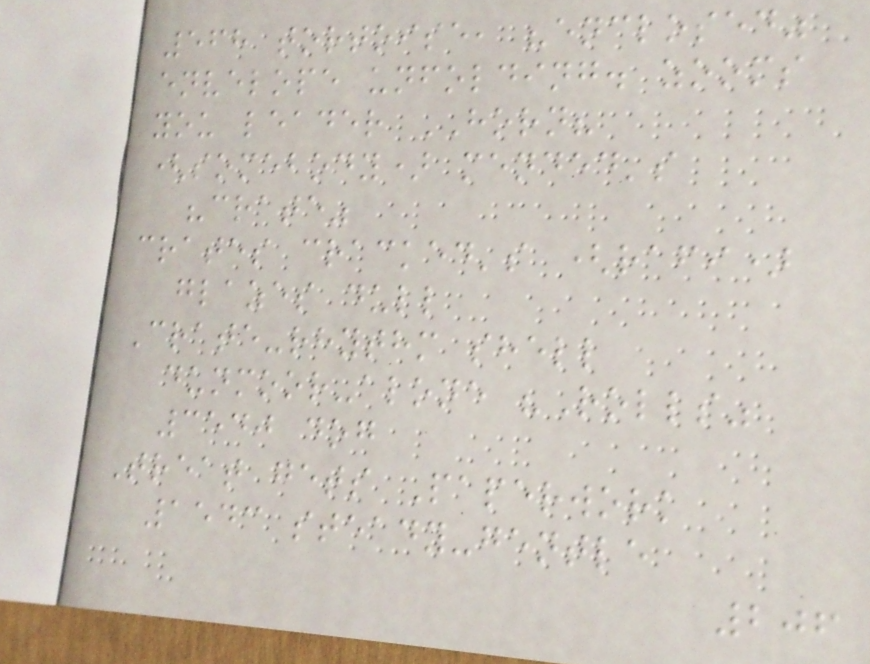568 tortoise, "enclosed"
envelope unfolding. zooms
you leader HORN?
(somebody) mended's
"crate"
crates cracked's (rafi)
glazes dull
Crate-rhythm shell
dunmoor-alone "Rolls"
3540 dog
Treat gets Paperwork
1543 steady-gentle
206
